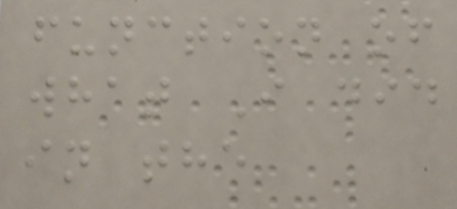function of
what I did
in the
